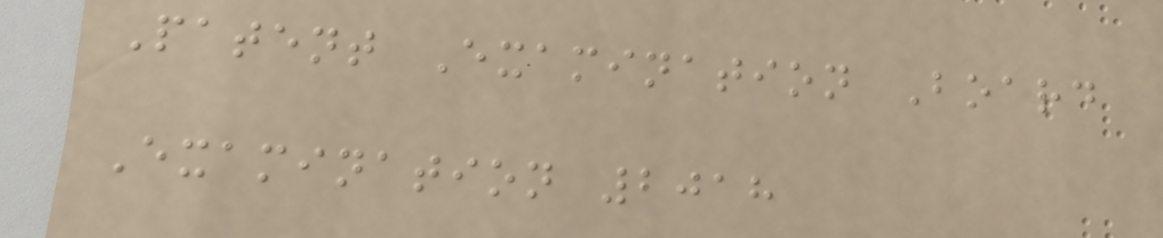Patent Examination Board
Examination 2018
